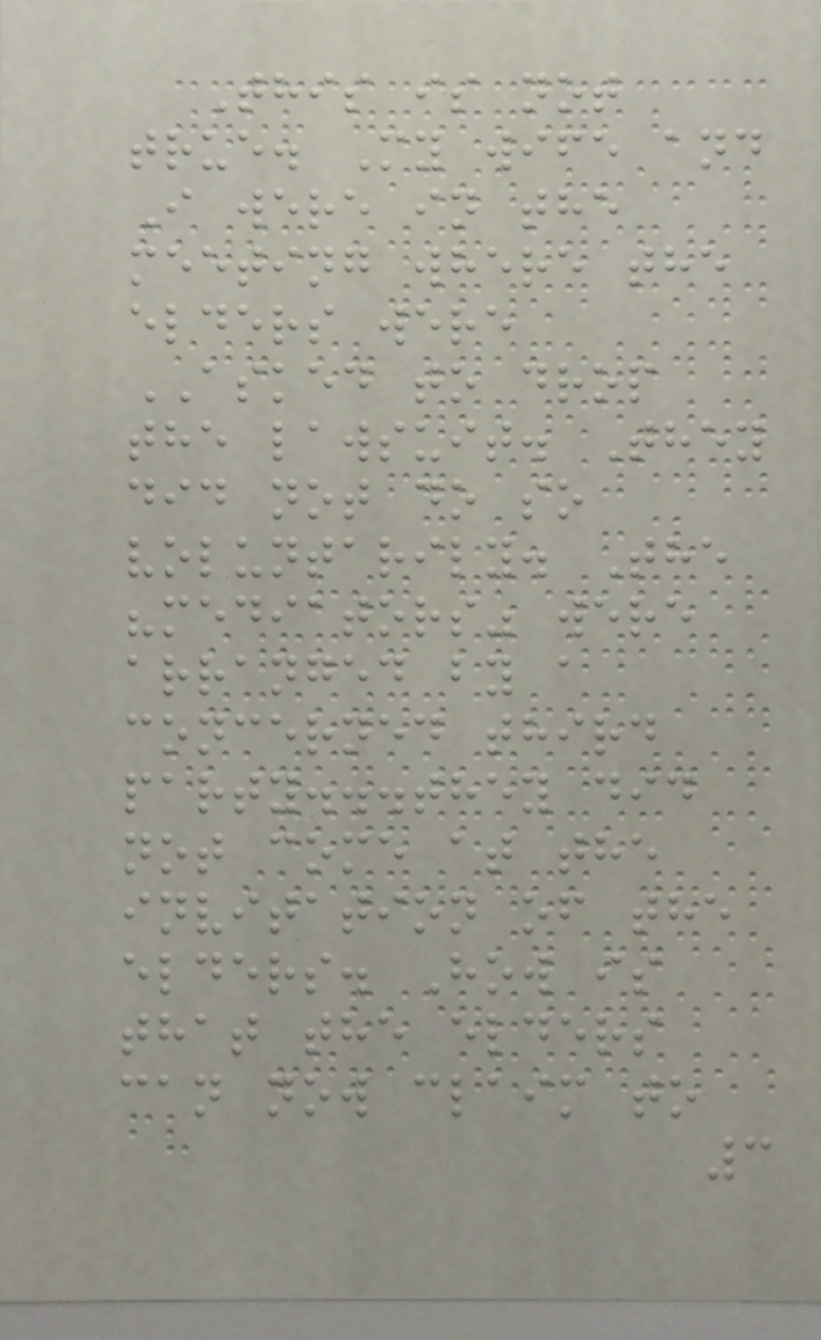This is not
true. My wife and
I were in the
meeting where the
elders were
ASKED to drop
the lawsuit. They
did not do so
voluntarily. The
"mediators" were
arranged by a
concerned third
party...they did
not come at the
invitation of the
elders. How is
that the elders
can now claim to
3
